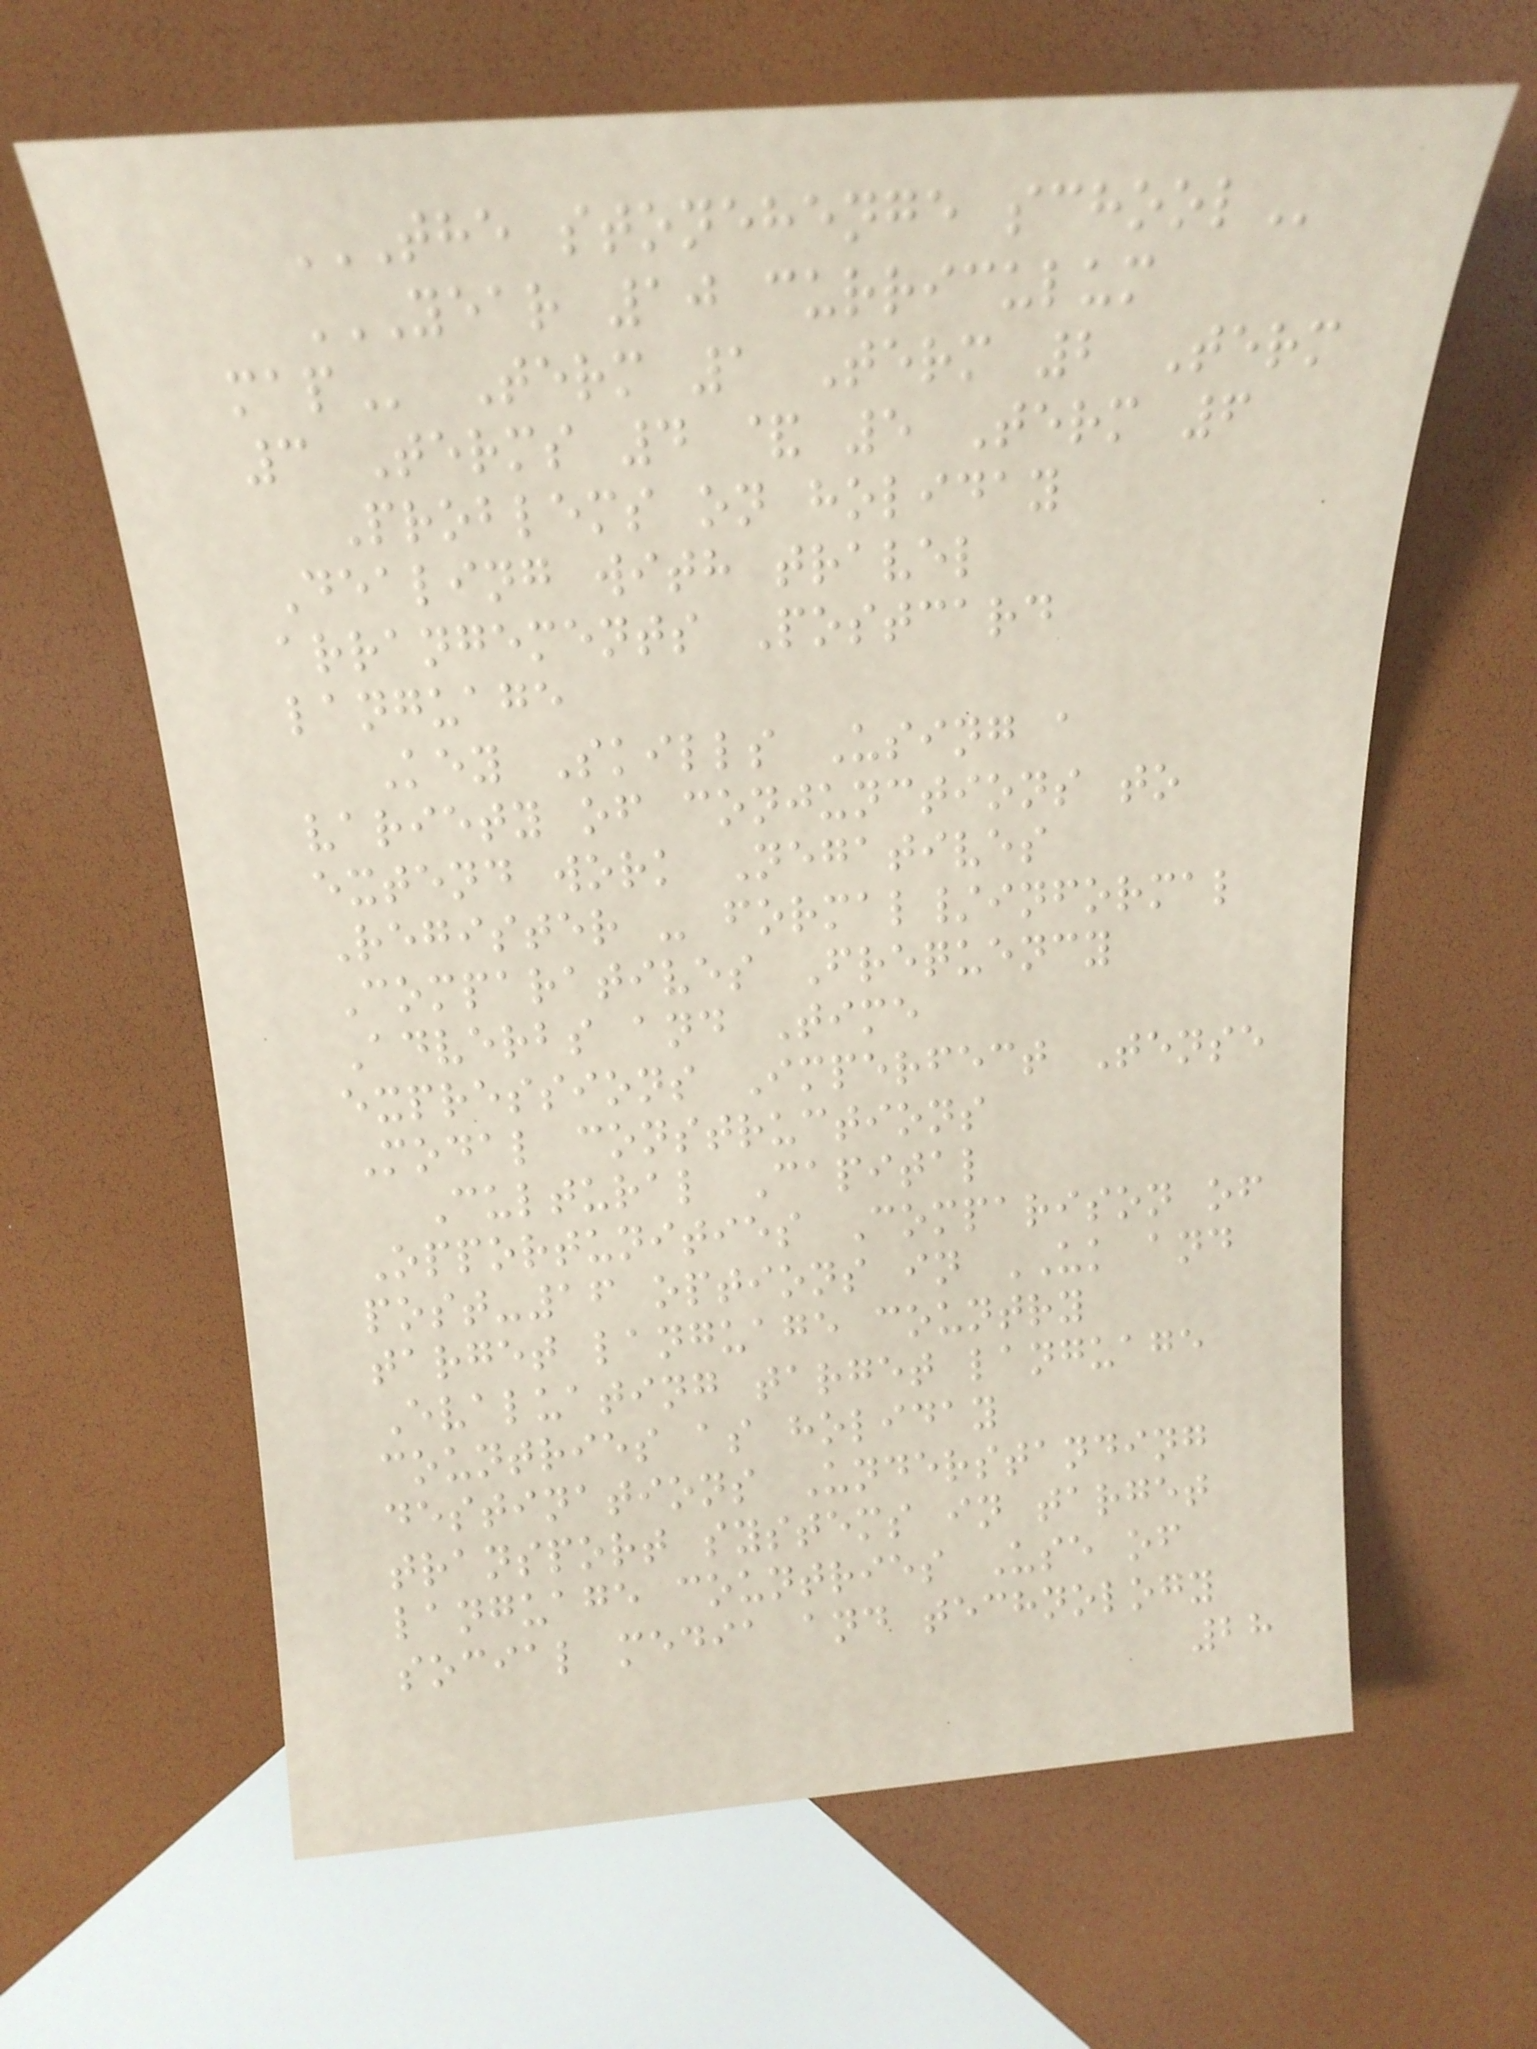THE STONEHENGE SCHOOL
YEAR 10 CURRICULUM
MAP Term 1 Term 2 Term
3 Terms 4 & 5 Term 6
Problems on holiday
Dealing with travel
arrangements Postcard
language
Key Skills Using a
variety of conjunctions to
extend work Negatives
Register - formal/informal
Comparatives Frequency
Adverbs and Time
expressions Imperfect Tense
Modal constructions
Cultural Capital
Opportunities Comparison of
post-16 options in UK and
target language country
Evaluating target language
countries as holiday
destinations Understanding
transport systems in target
language countries Use of
social media and technology
28
